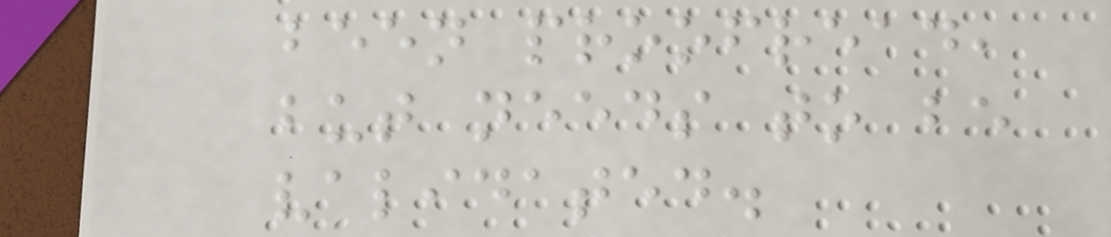been proofread,
but needs to be
validated.
